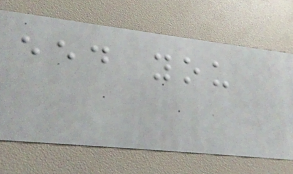eed you
